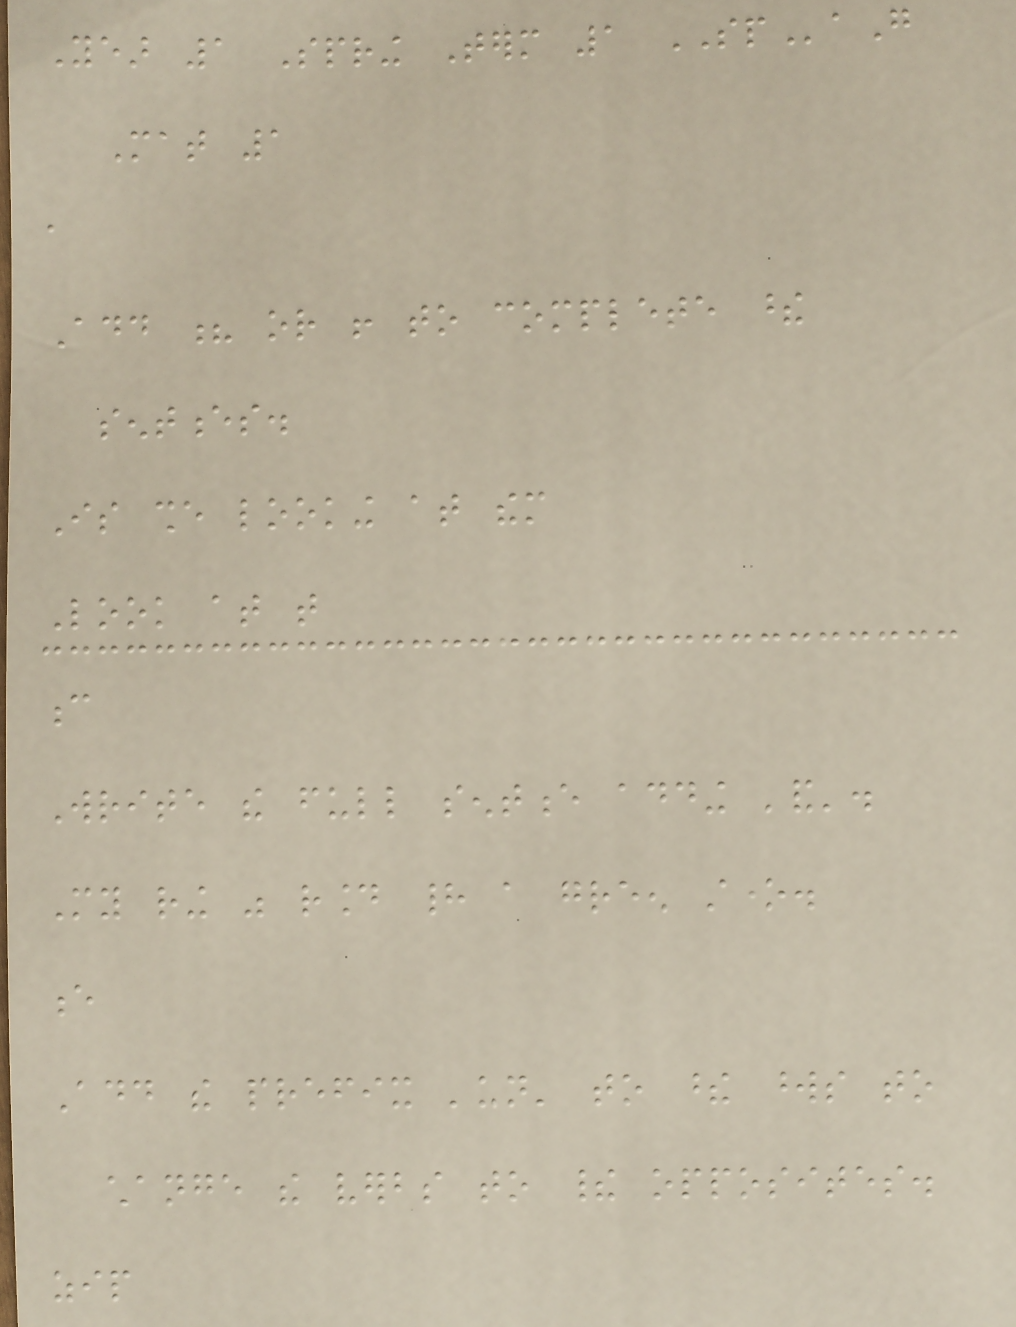Year 1 Spring Term 1 SPaG
Mat 1
a
Add ? or ! to complete these
sentences.
Is she looking at them
Look at that
c
Write the full sentence adding 'and'.
My ring was round had a green stone.
e
Add the prefix 'un' to these words to
change the verbs to their opposites.
zip
